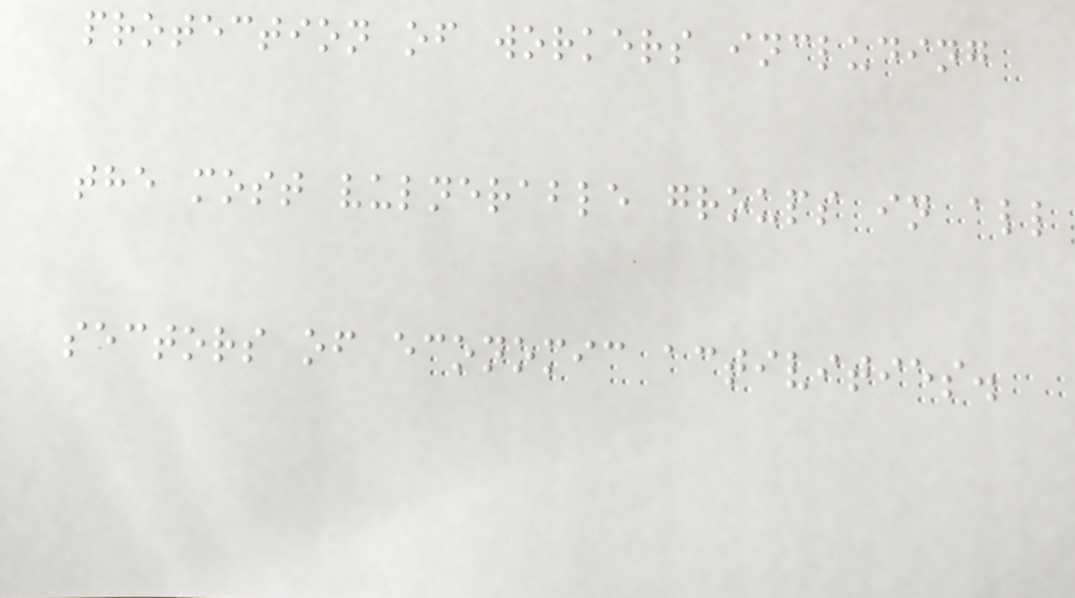protection of workers including
the most vulnerable groups in all
sectors of economic activities.
